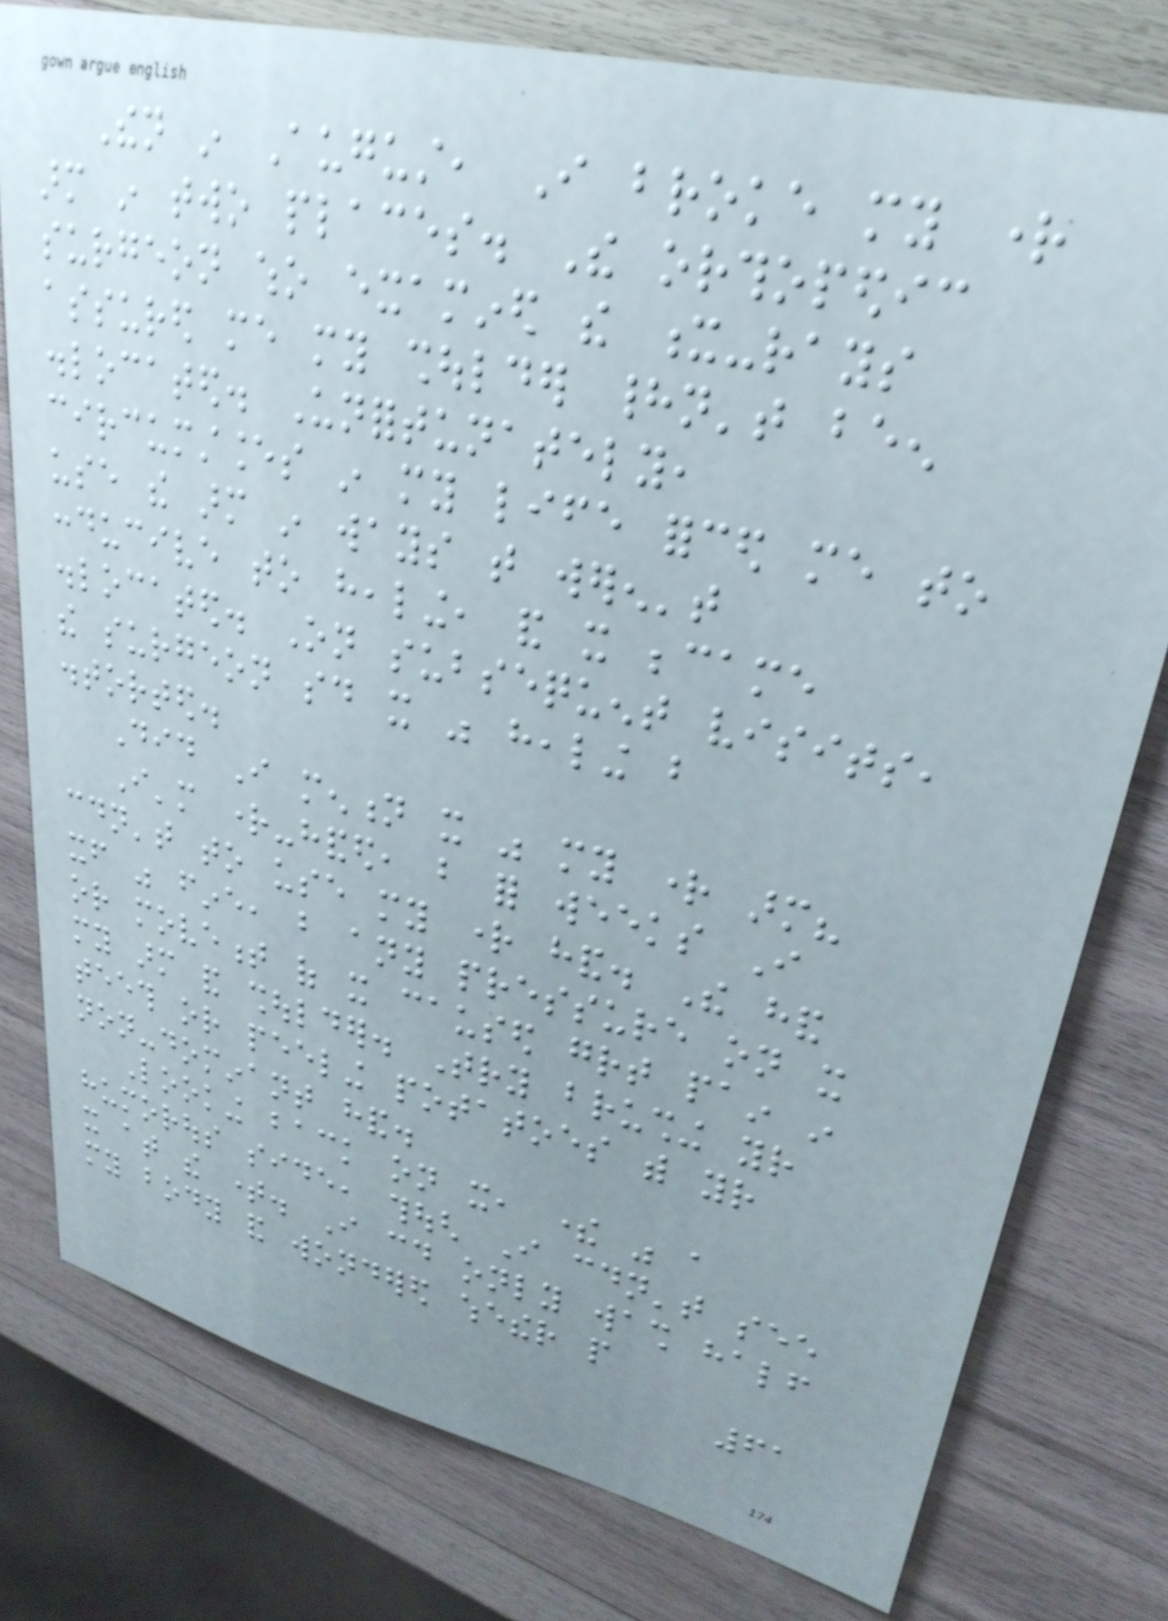Then in August, I broke my right
arm in two places. The orthopedic
surgeon who examined the x-rays
assured me my shoulder hadn't been
dislocated. Unfortunately,
circumstances in my life forced me to
use the arm in ways that weren't
conducive to healing, and it became
dislocated. On subsequent visits,
the surgeon said it was healing but
distorted.
Did I mention it was my right arm?
I'm right-handed, but for weeks I
couldn't to use my right hand. The hand
itself was fine, but any pressure on it
or movement of it caused great pain in
my arm and shoulder. Try brushing your
teeth or peeling potatoes with your
non-dominant hand.
Looking back on it, there was a
humorous side, though I couldn't see
it at the time. I could only wash half
my body and wondered whether people
61
